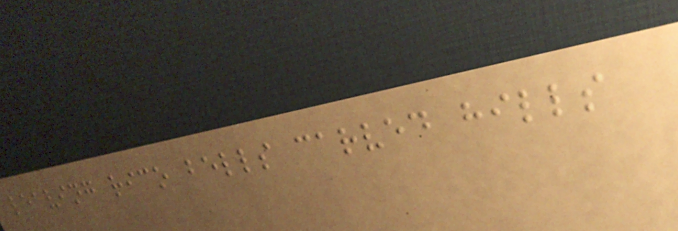leaving rico bells carved hills
